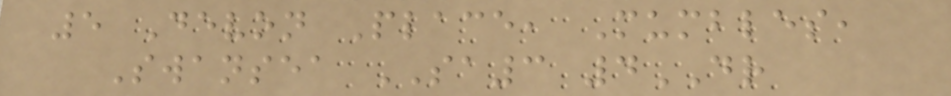5 Devon Place, Mumbles,
Swansea SA3 4DR
